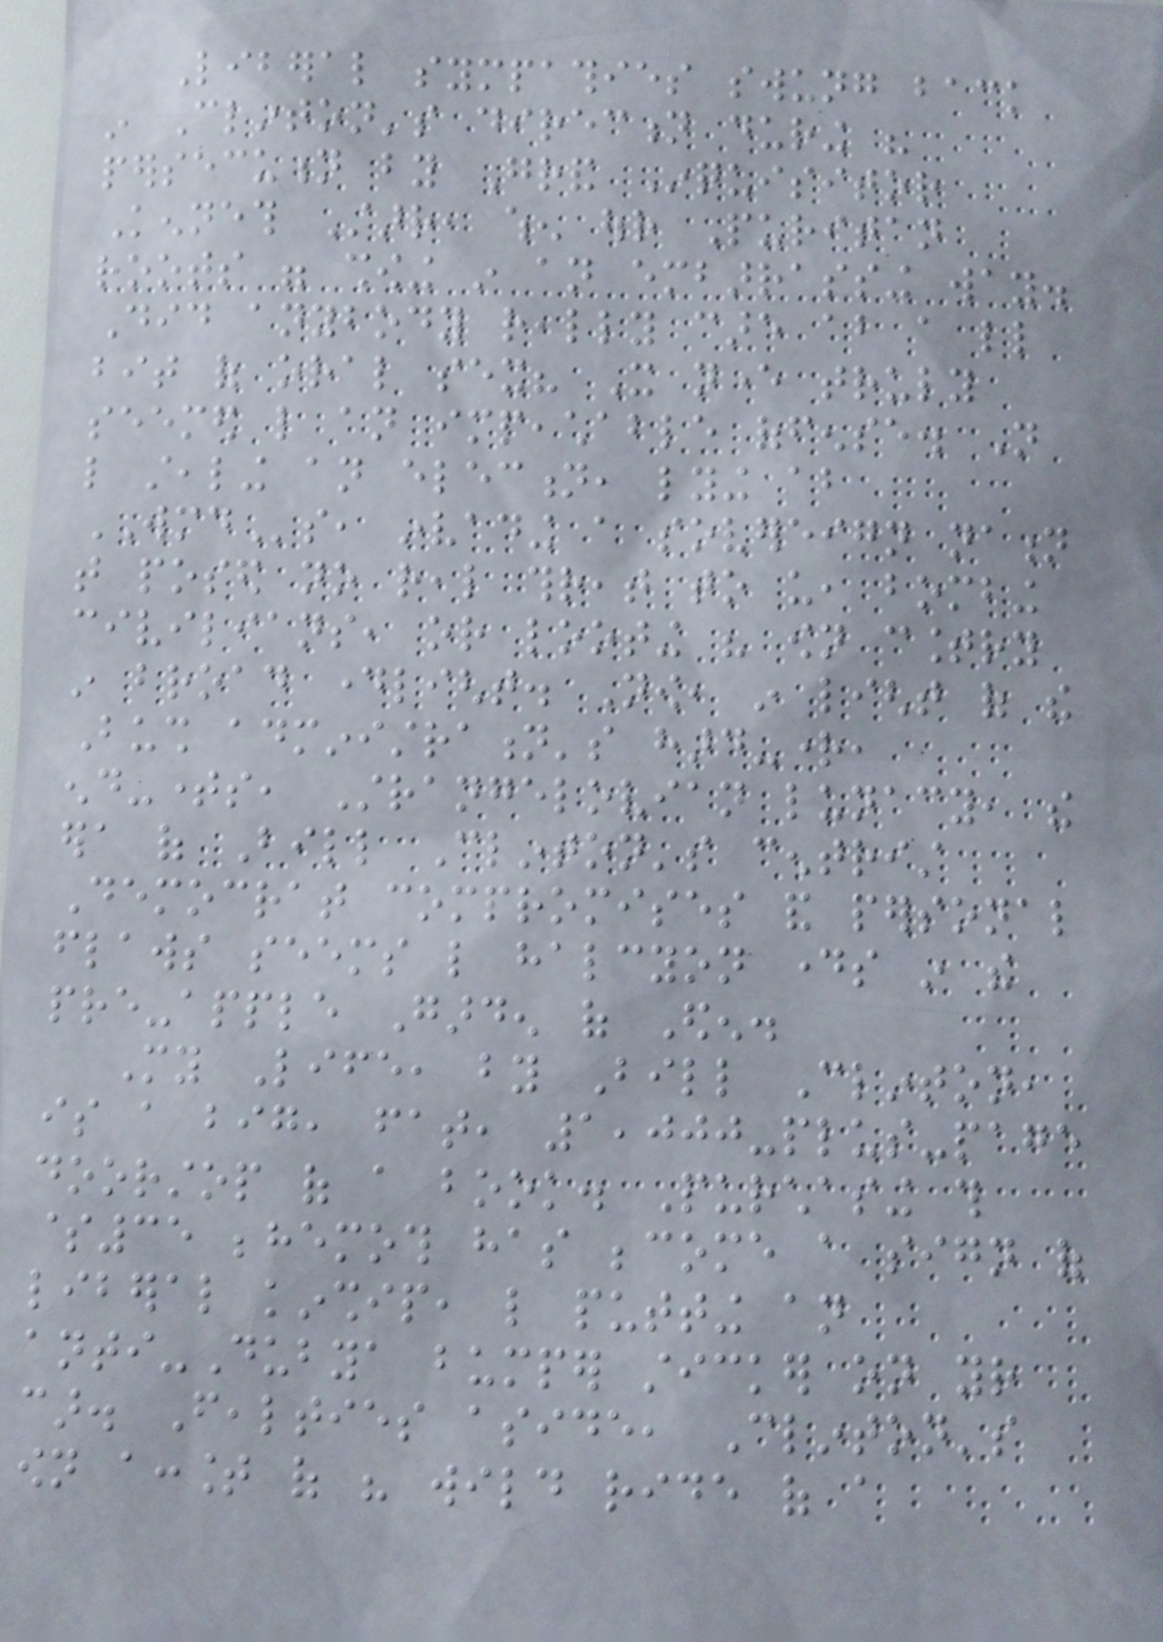Liberal sympathies swung back
in Clinton's direction during his
persecution by Grand Inquisitor
Kenneth Starr, when our Puritan
roots were showing in an embarrassing way.
Did anybody really care about a little
bit of oral sex? It never truly
seemed like an impeachable offense. Not
like stealing an election, lying about
WMDs, invading a sovereign nation
that posed no real threat to us, bombing
civilians, or looting his own country
in broad daylight. Now, in light of the
Bush administration's hard-right,
end-times, Strangelovian lunacy, the
era of Bill Clinton's centrist
Democrat compromises and personal
flaws seems like halcyon days in the
pre-apple Garden of Eden.
My Life, by Bill Clinton,
is a big, fat, 1,000-plus-page
doorstop of a book. Purchasing this
$35 behemoth has become a sign of
liberal kinship, like putting an
anti-Dubya bumper sticker on your
car. Fealties aside, Clinton's
own account of his wild ride of a
